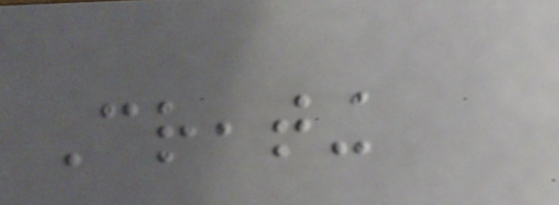Creating
